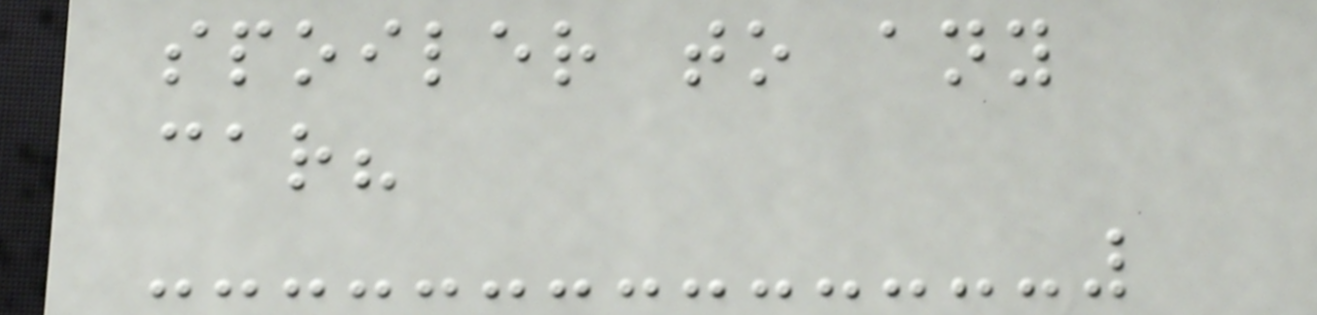spoiler to any
car?
